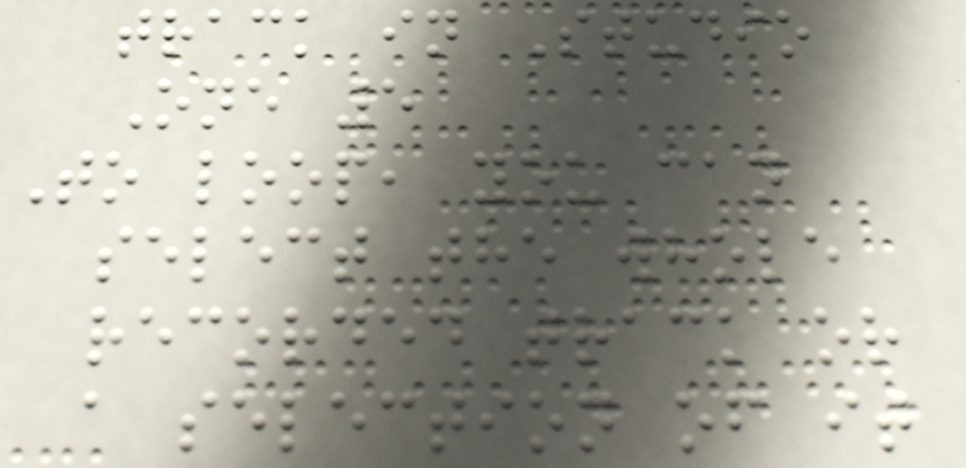track in Studio
One 5
To loop, you can
select the whole
recorded track or
a selection of it
